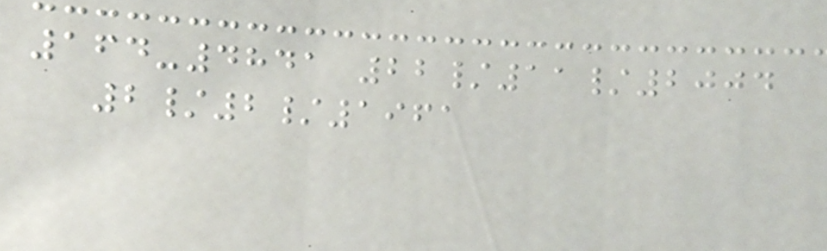164-4841 22/11/2004
2/2/1961
